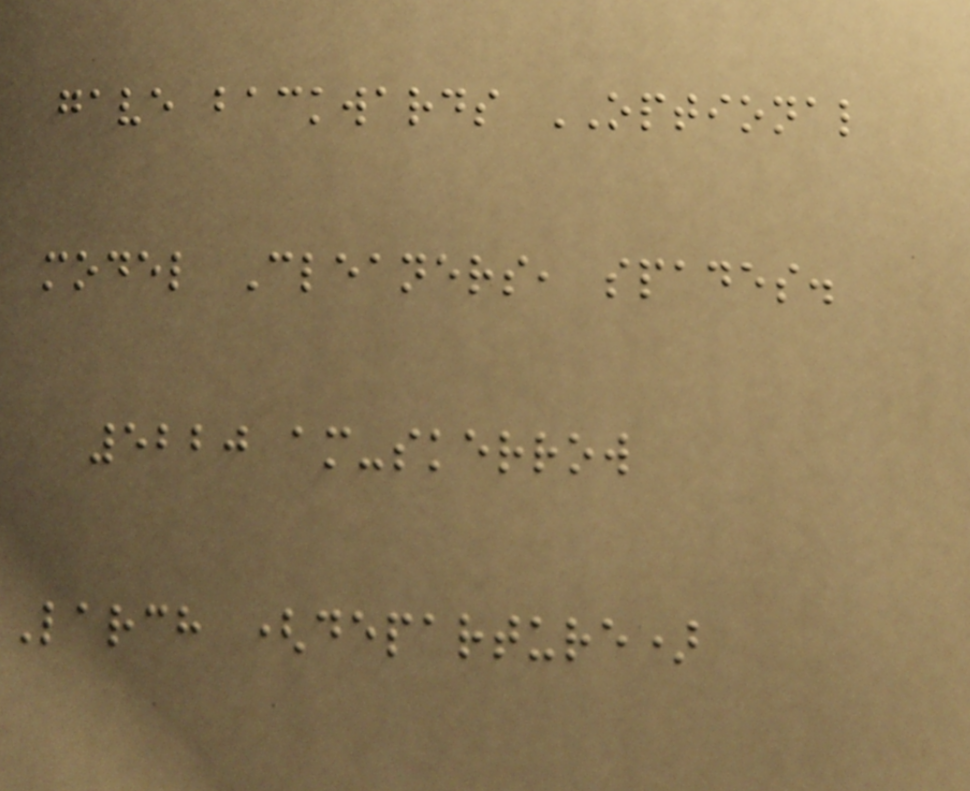gave backwards OPTIONAL
model Cleaners, spades.
5220 am-skerrow
Larch (departure)
